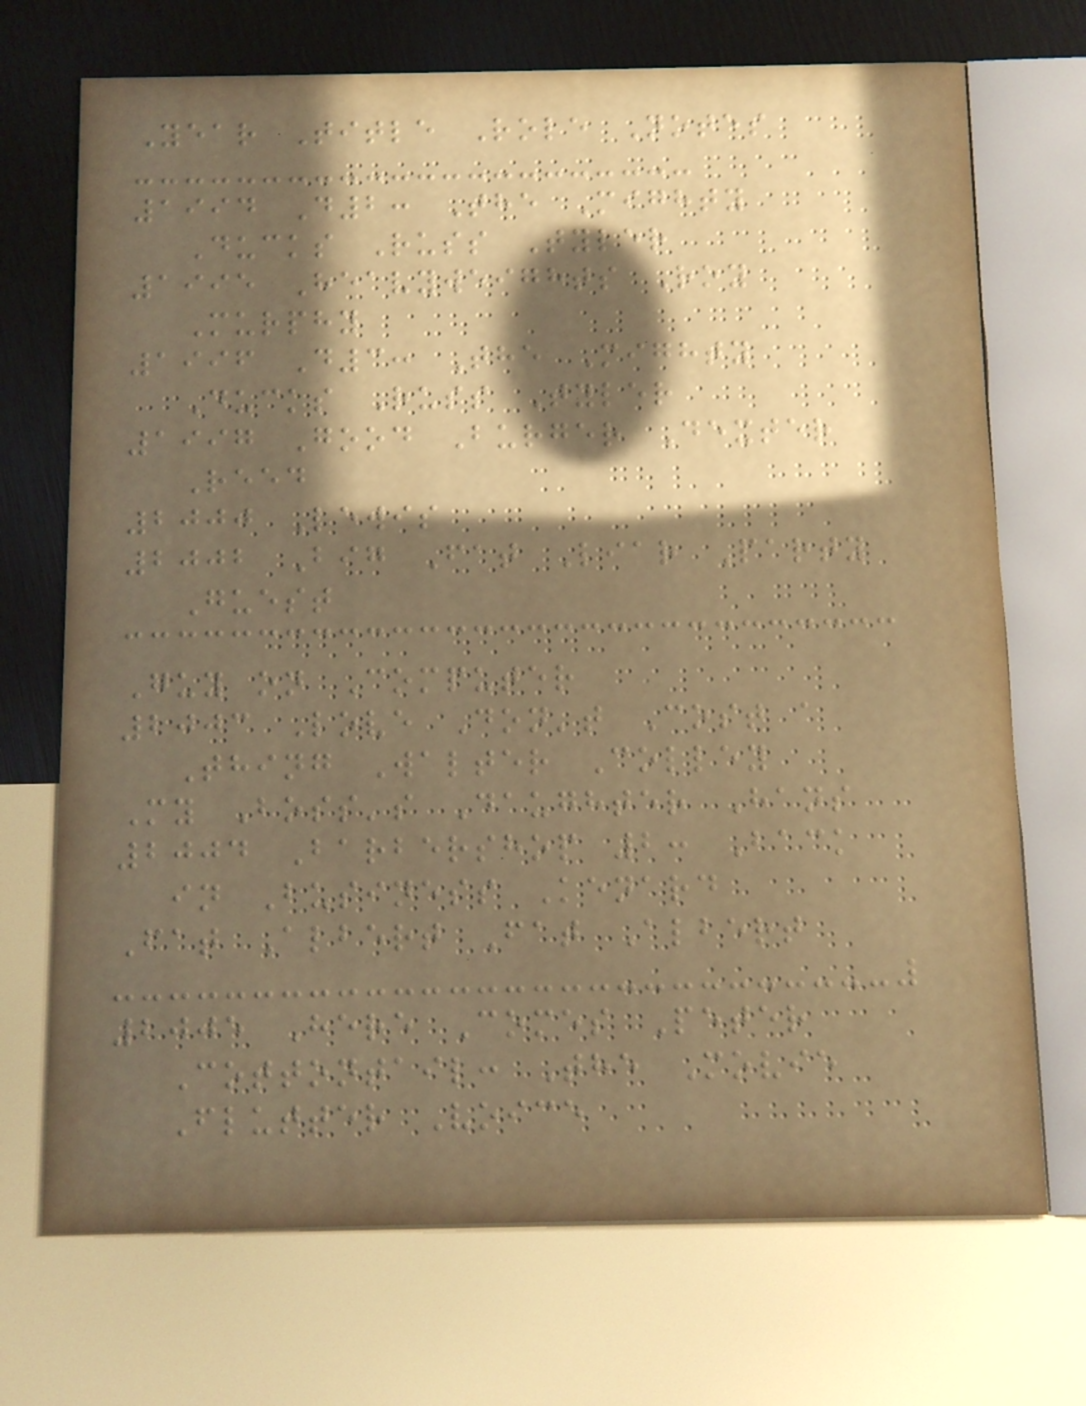Year Title Role Notes
1994 D2: The Mighty
Ducks Russ Tyler
1995 Heavyweights Roy
Murphy
1996 D3: The Mighty
Ducks Russ Tyler
1997 Good Burger Dexter
Reed
2000 Lewis
2002 Big Fat Liar Party
Guest
Guy on Computer
2003 Love Don't Cost a
Thing Walter Colley
My Boss's Daughter Hans
2004 Barbershop 2: Back
in Business Kenard
Fat Albert Fat Albert
2005 Here Comes Peter
Cottontail: The Movie
Flutter Voice
